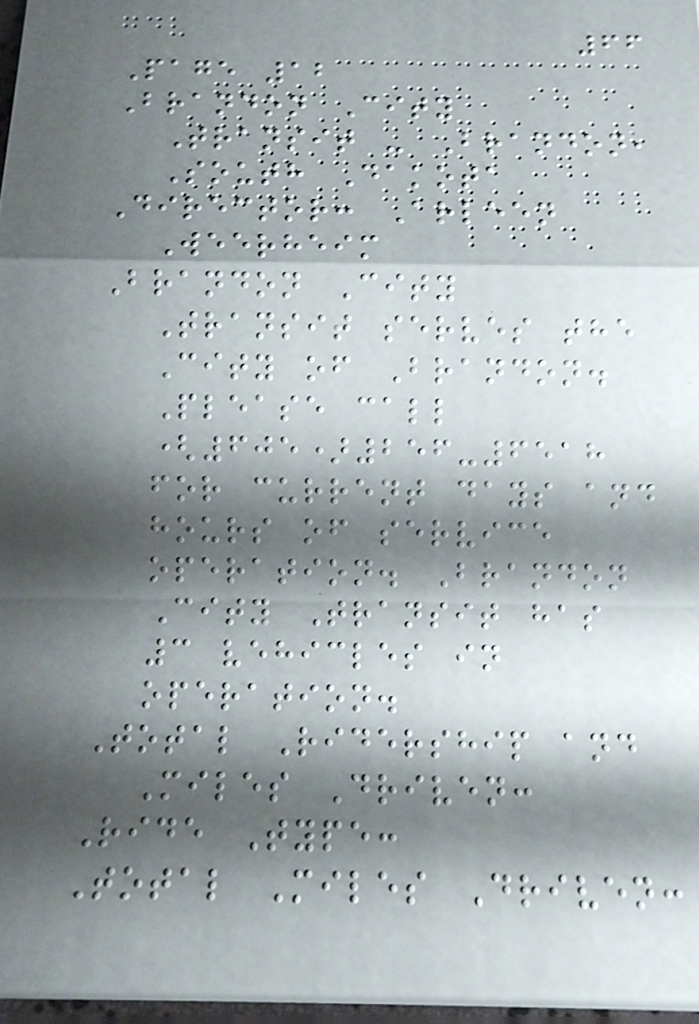66
Page 12
Brandon City
Transit - Brandon,
South Dakota
Director: Arleen
Weerheim
Brandon City
Transit serves the
City of Brandon.
Please call
(605)256-6518
for current days and
hours of service
operation. Brandon
City Transit has
3 vehicles in
operation.
Total Ridership and
Miles Driven:
Ride Type:
Total Miles Driven:
